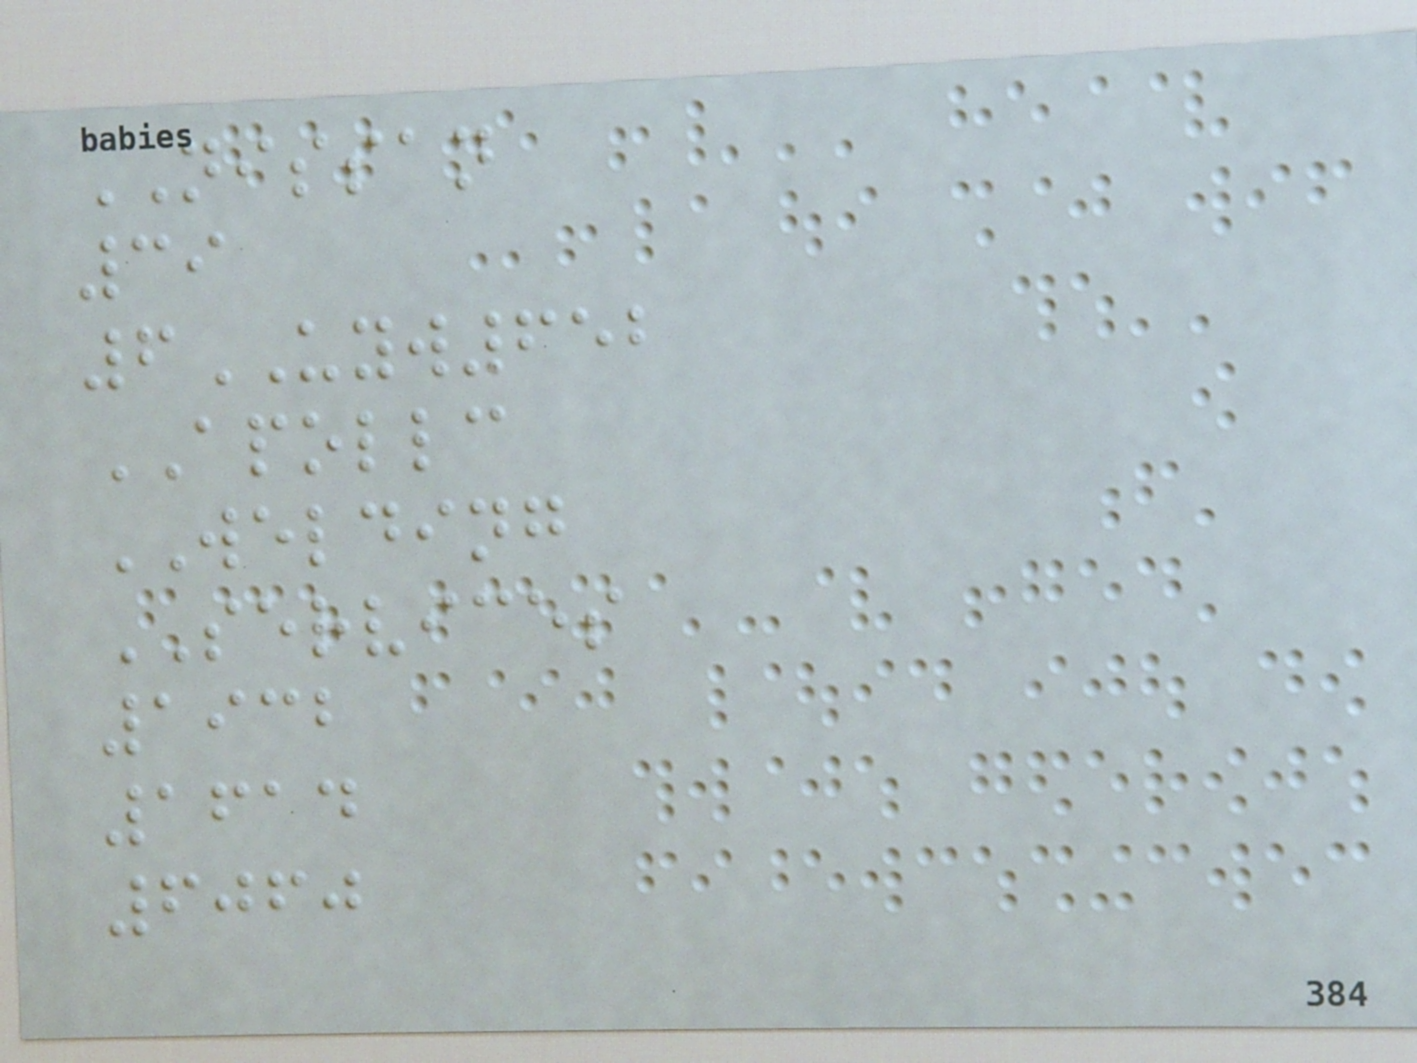NISSAN
39
6UYW652
APOLLC
WELDING
SERVICES
1932
1614
6060
